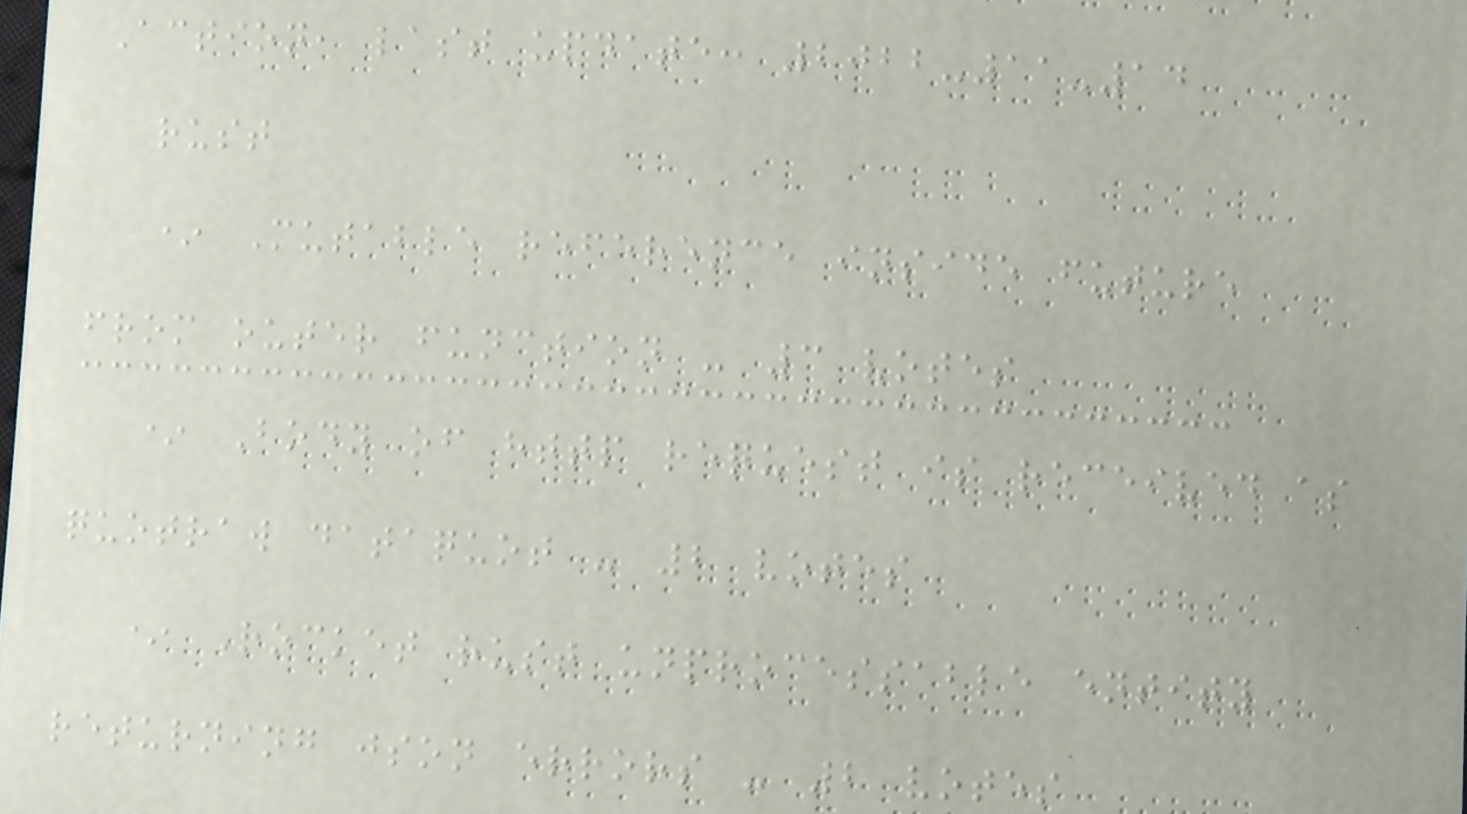Action, last update: 2022-11-14
rust
* Mutable reference inside future
from outer function - 3 votes
* Body of http request is received as
quotraw dataquot - 2 votes
* Rocket rust unprocessable entity
returning json errors - 2 votes
